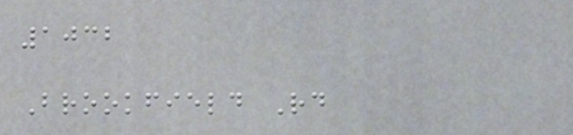1032
Brookfield Rd
